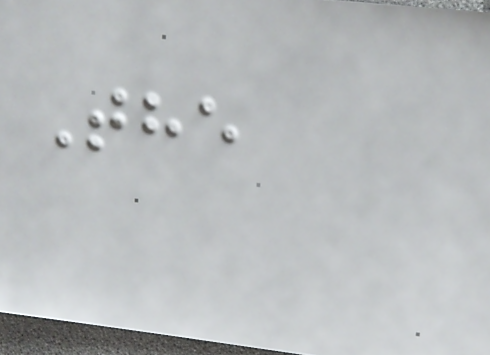The
